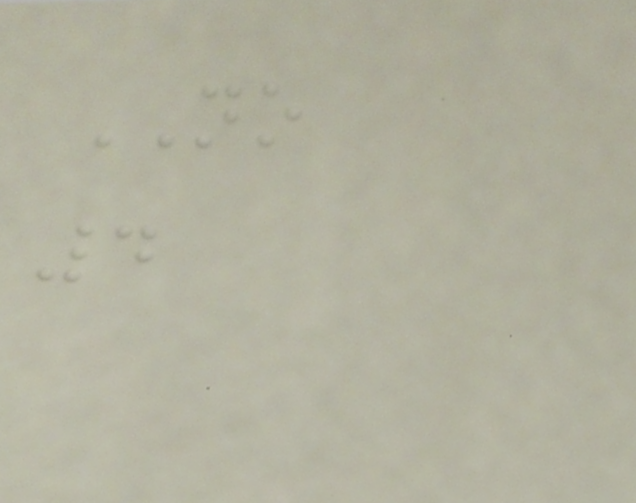NO
4
